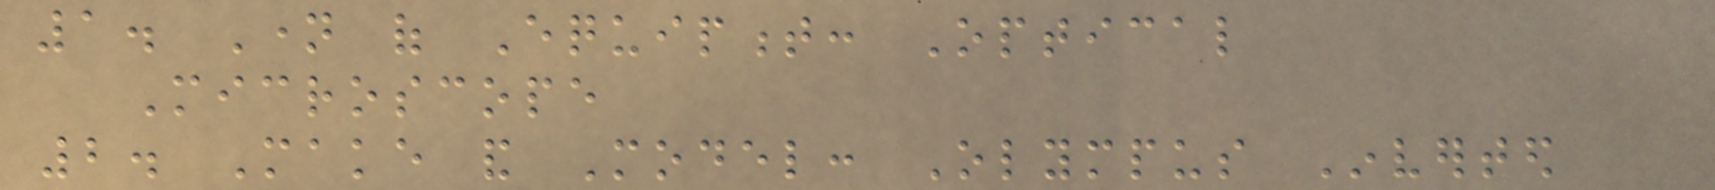1. Name of Equipment: Optical
Microscope
2. Make and Model: Olympus Inverted
